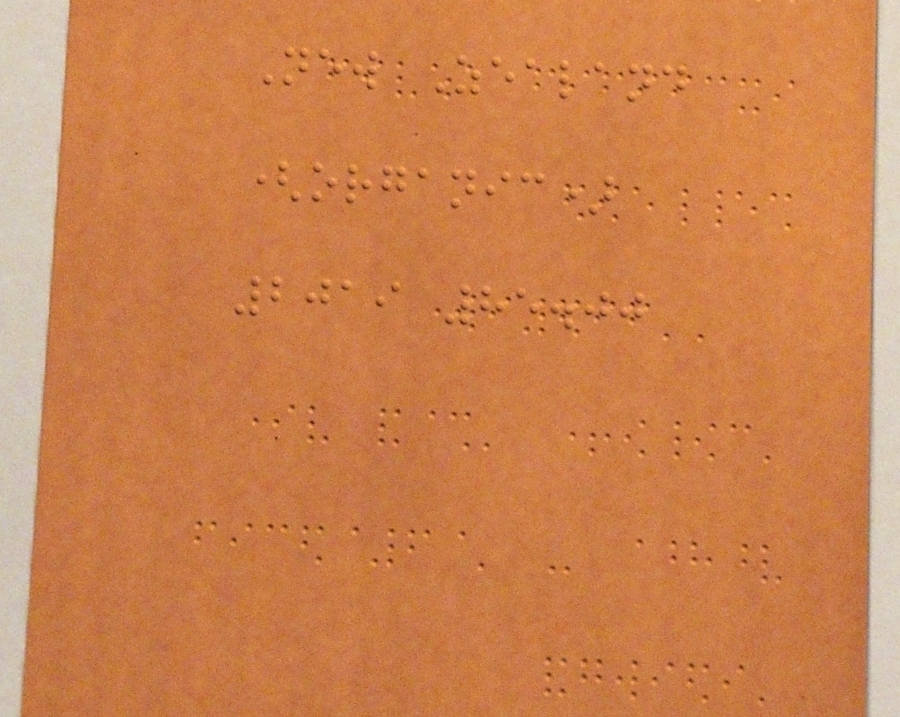New Zealand
(organic)
2019 85.00
